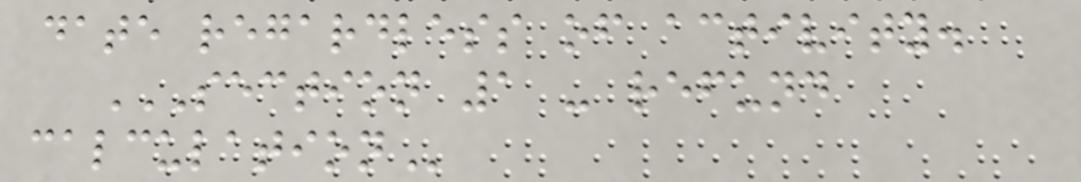date regardless of activity.
SECTION 1 - REFUND
CALCULATION
